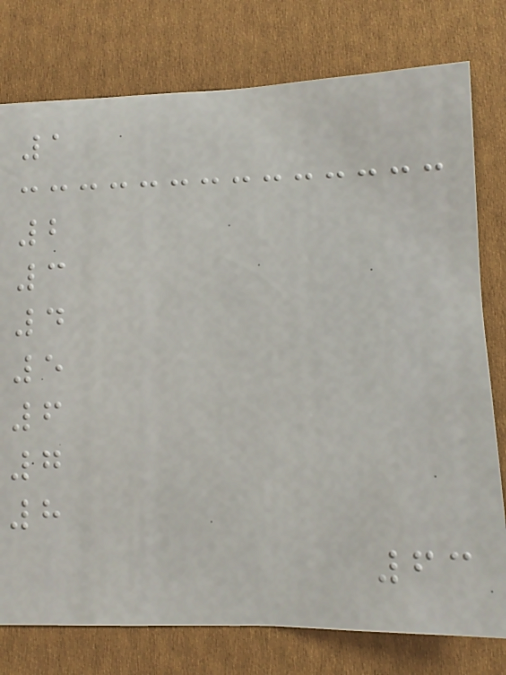1
2
3
4
5
6
7
8
63
